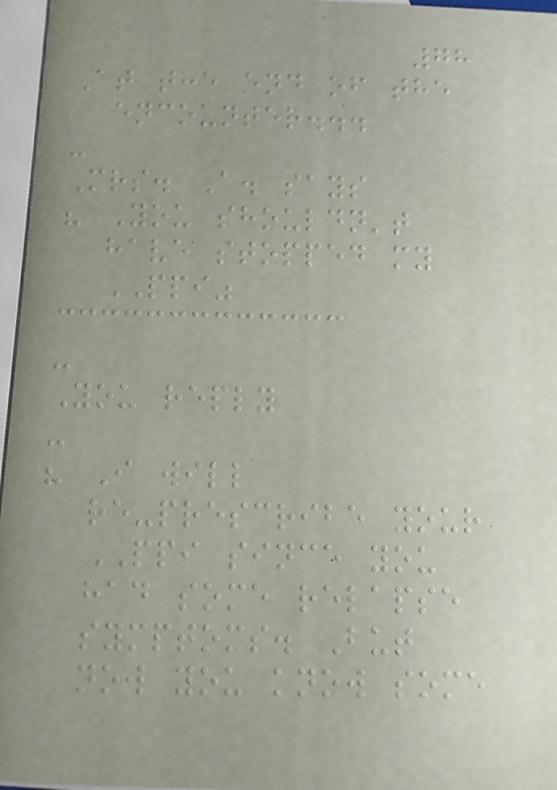78
At the end of the
encounter...
-
Mrs. A. says
" You shouldn't
have stopped my
PPI"
-
You reply
-
" I will
re-prescribe your
PPI since you
had some relapse
symptoms. But
now you know some
